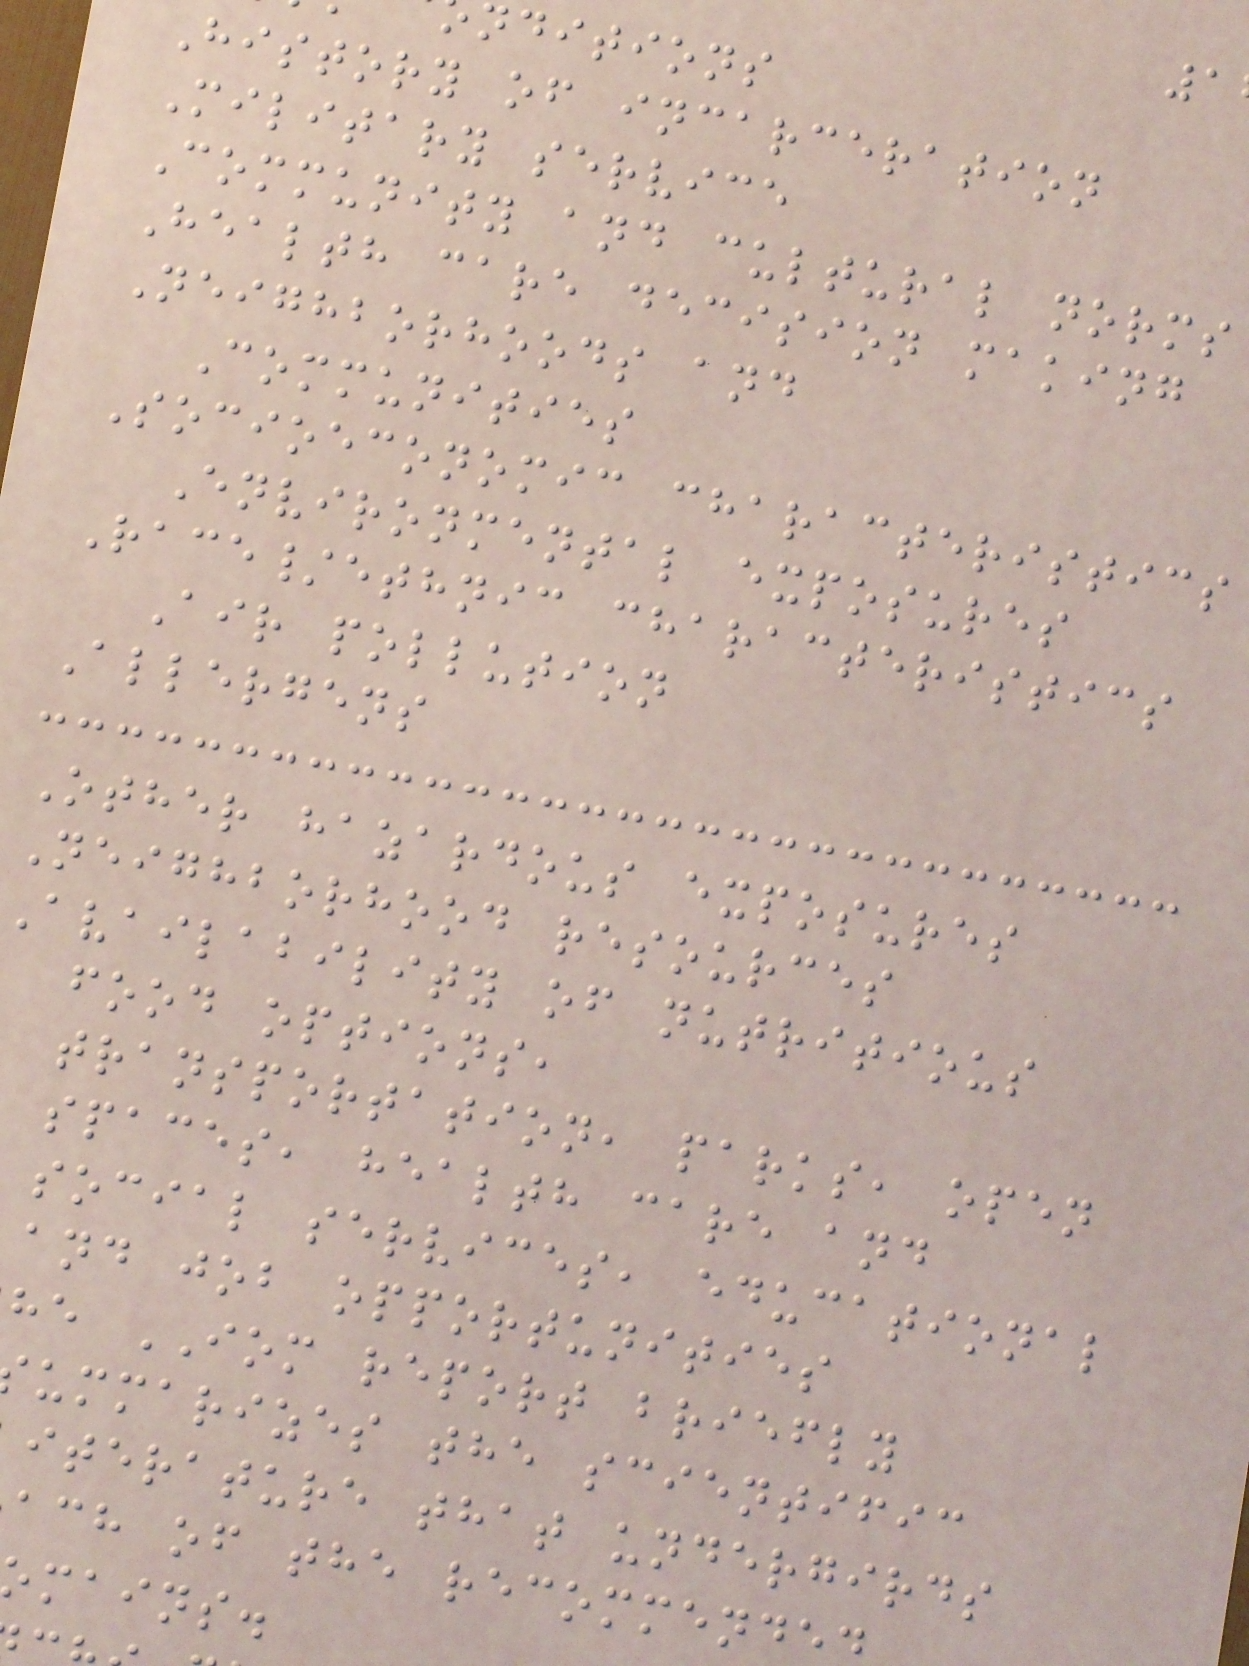nditions
History of incarceration
Military service
Community and cultural norms
Health care decision making
Neighborhoods and
Communities
Socioeconomic characteristics
Environmental exposures
Race/ethnic characteristics
Air pollution
Allergens
Other hazardous exposures
Neighborhood resources
Availability of nutritious
food options,
transportation, parks, open
spaces, health care and
social services, educational
and job opportunities
he IOM report briefly
ummarizes the scientific
iterature that undergirds
ach of the recommende
mains.
